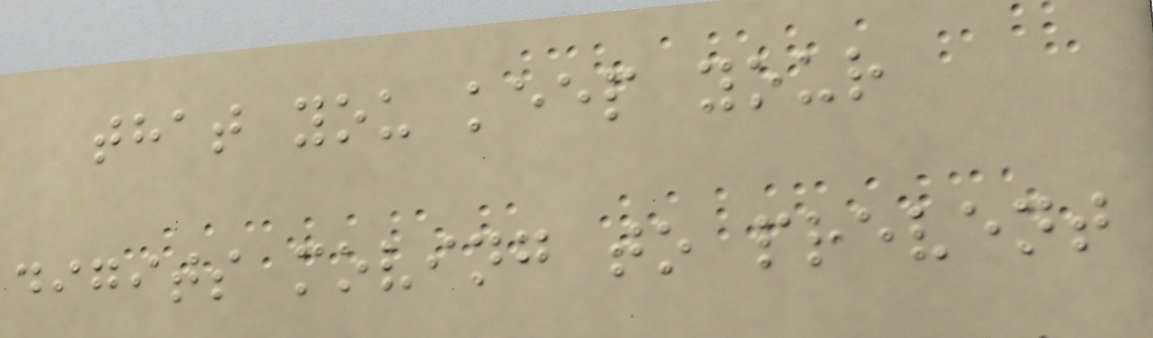that you keep your
digits moving to prevent
